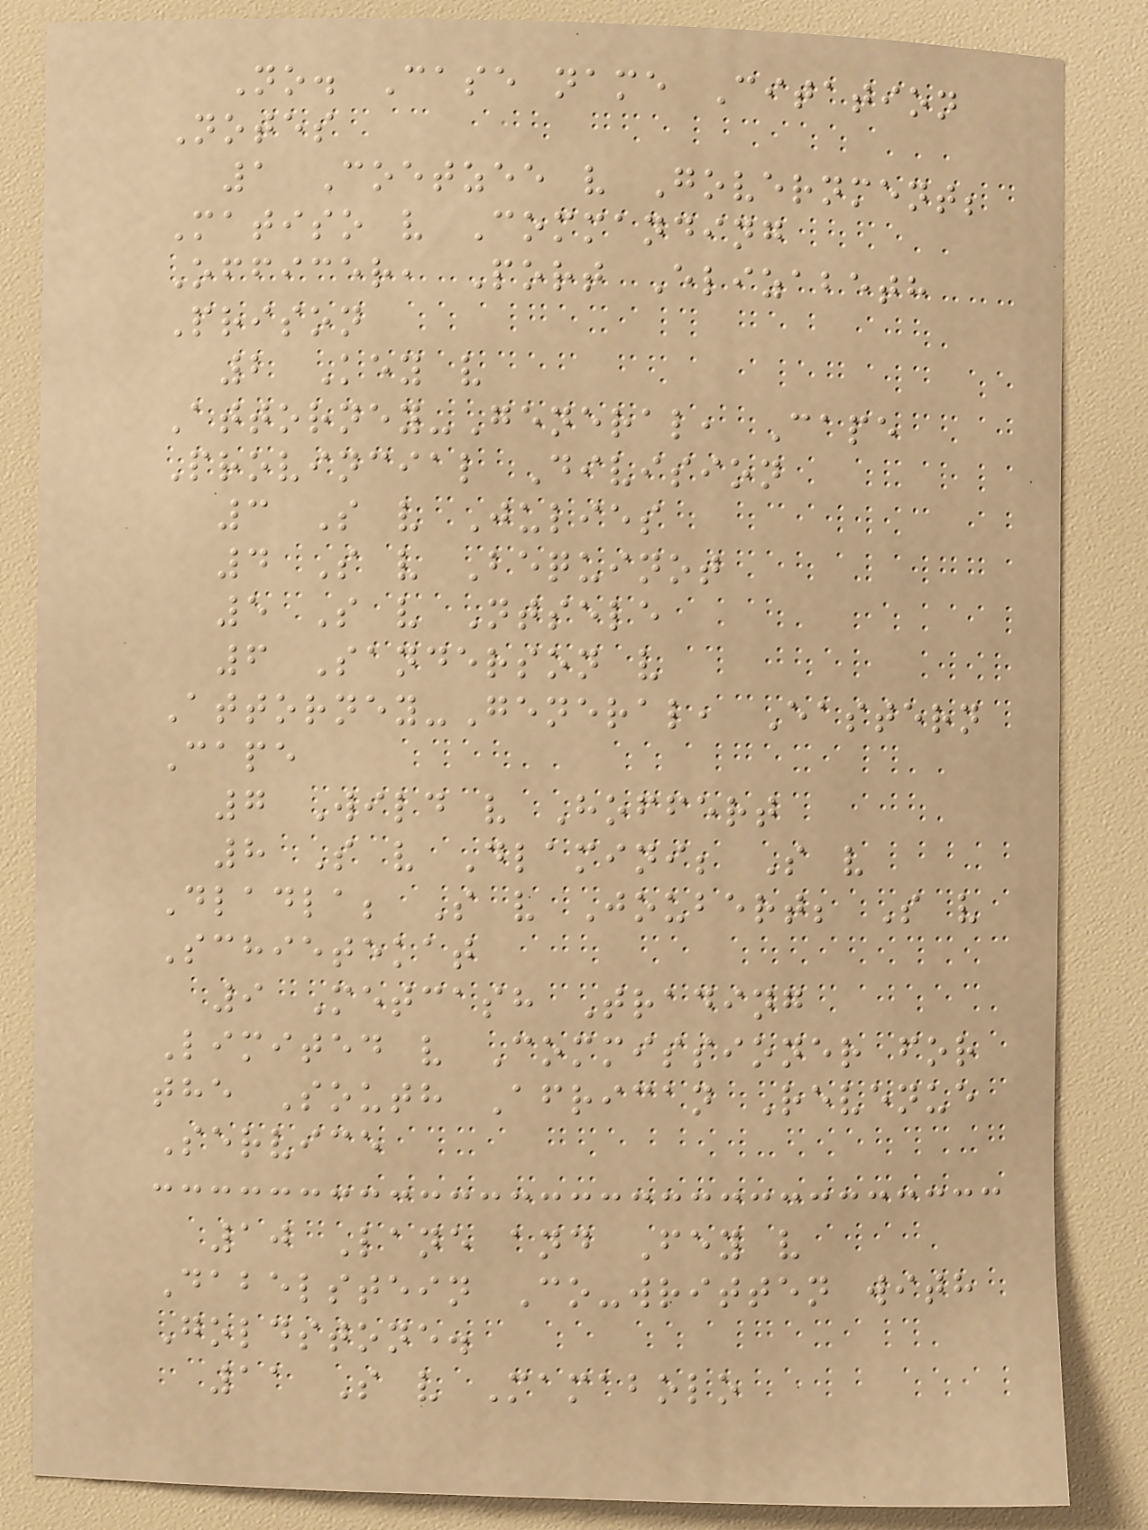No. Case name Citation
Notes
1 Coetzee v Government;
Matiso v Commanding
Officer, Port Elizabeth
Prison
2 Key v
Attorney-General, Cape
Provincial Division
3 S v Julies
4 S v Bequinot
5 S v Ntsele
6 Sanderson v
Attorney-General, Eastern
Cape
7 Wild v Hoffert
8 S v Dlamini; S v
Dladla; S v Joubert; S v
Schietekat
9 Metcash Trading
Limited v Commissioner for
the South African Revenue
Service
10 Lane and Fey v
Dabelstein Co-written with
Goldstone.
11 S v Mamabolo
